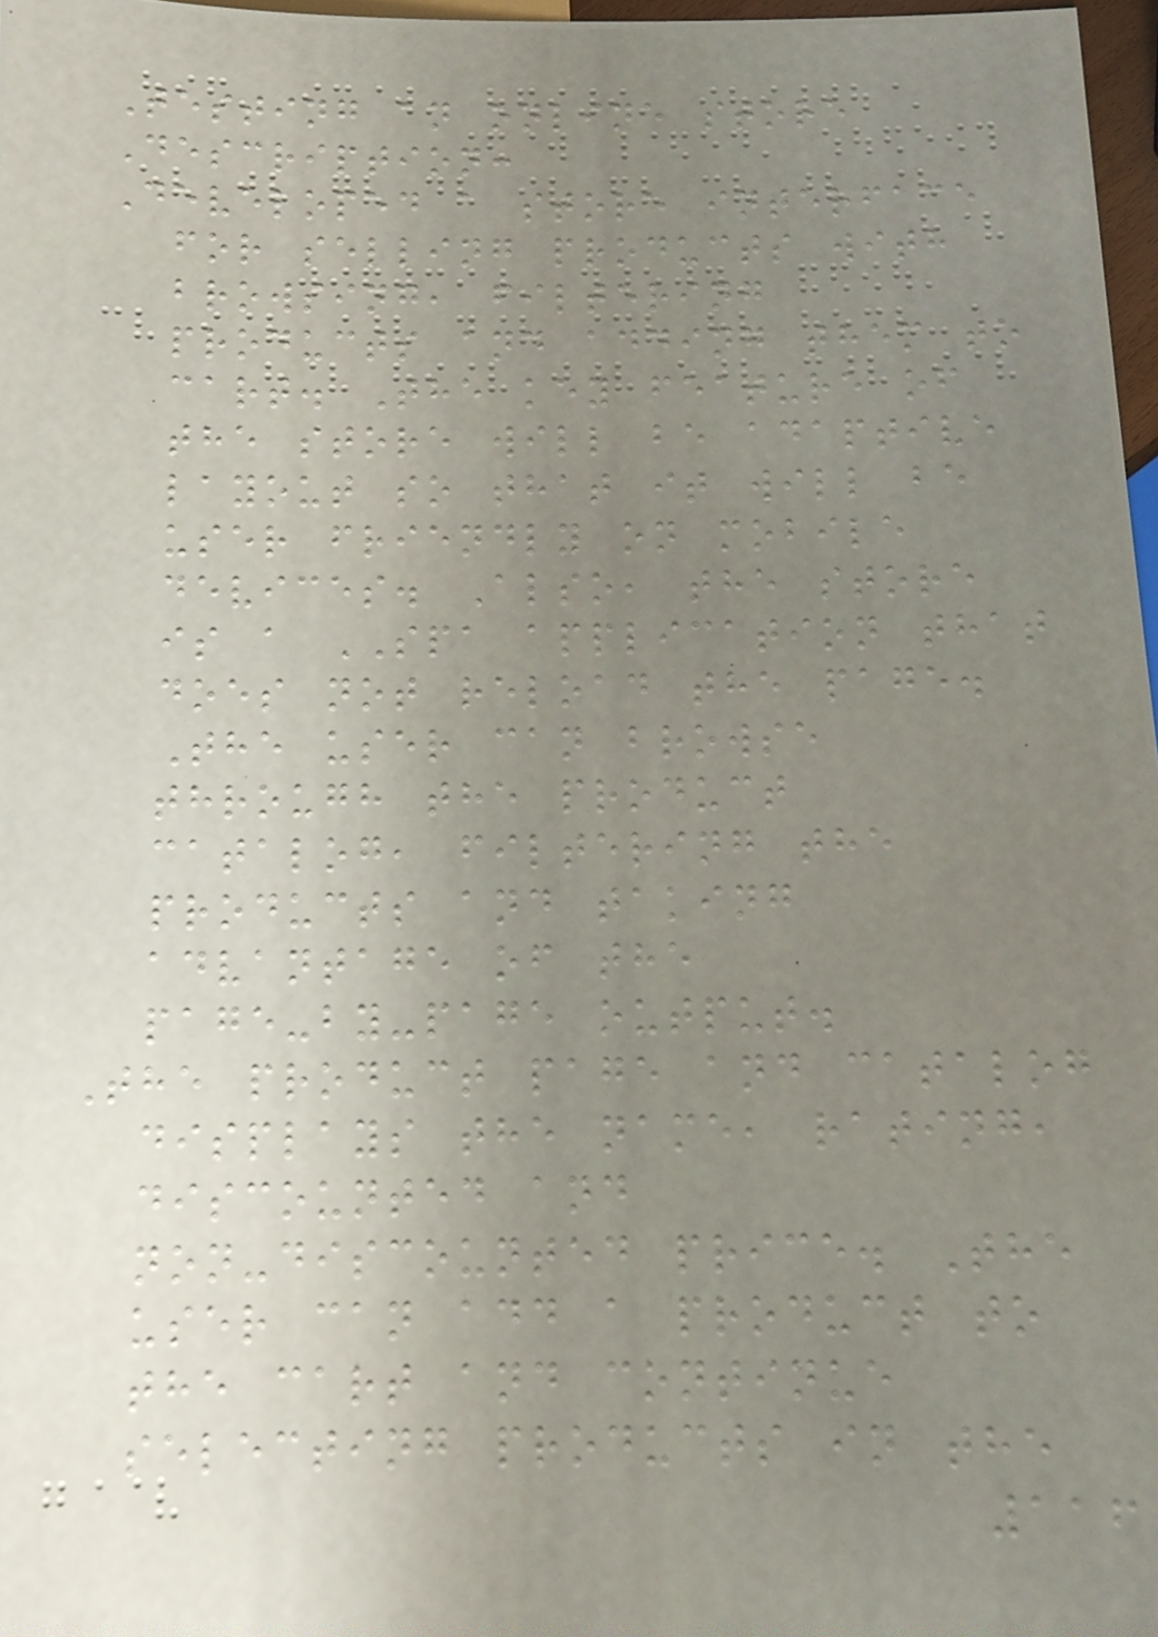Testing an online store
Description:
Developed a store interface
for selling products with
browsing, filtering
products and adding them to
cart. The key feature of
the store will be adaptive
layout so that it will be
user friendly on mobile
devices. Also, the store
is a SPA application that
does not reload the page.
The user can browse
through the product
catalog, filtering the
products and taking
advantage of the
page-by-page output.
The product page and catalog
displays the name, rating,
discounted and
non-discounted price. The
user can add a product to
the cart and continue
selecting products in the
116
